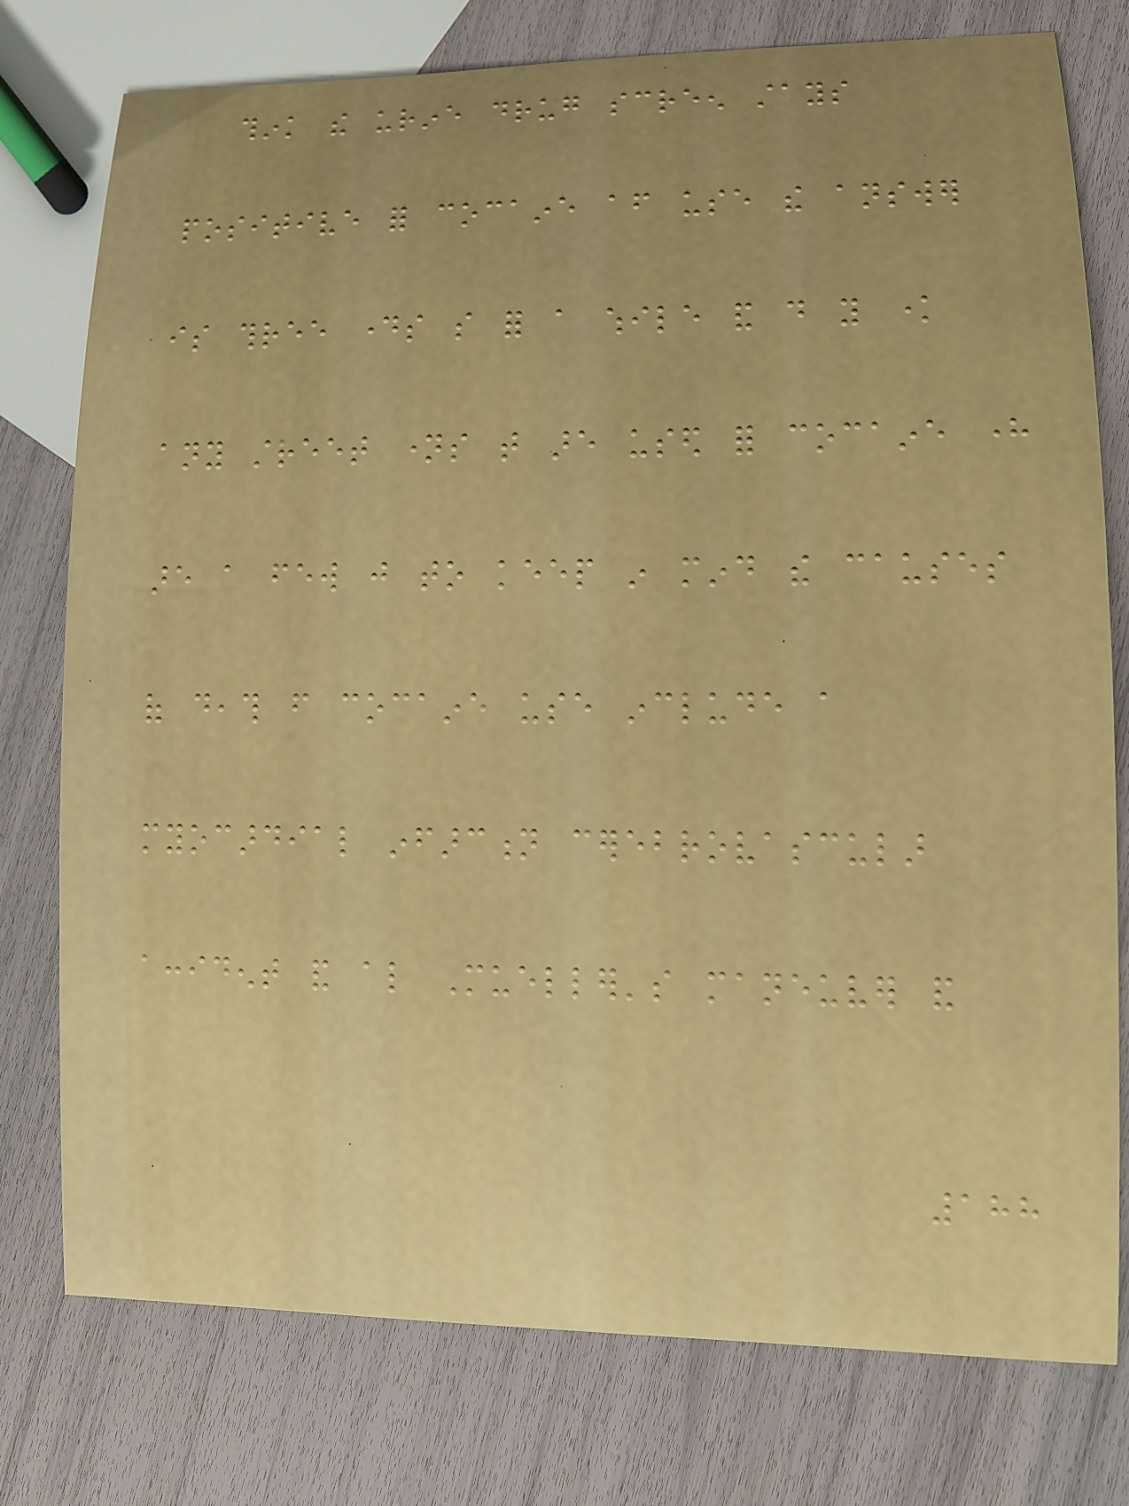think the urine drug screen stays
positive for cocaine after use the answer
is three days so for a while and do you know
any street names that are used for cocaine here
are a few just to keep in mind the causes
of death from cocaine use include a
myocardial infarction cerebrovascular
accident and also Mueller's maneuver and
188
